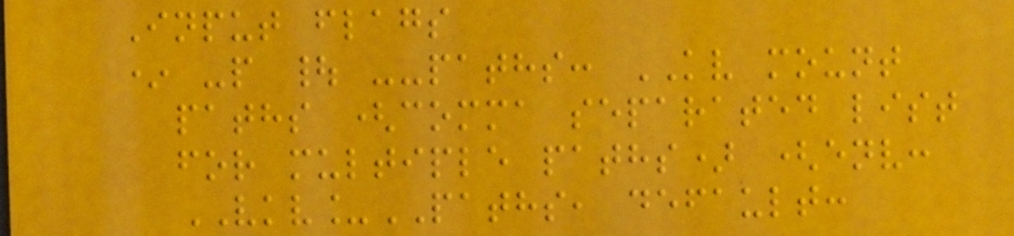Input flags
* -p | --paths: KV mount
paths (comma separated list
for multiple paths) (env:
VKV_PATHS, default:
